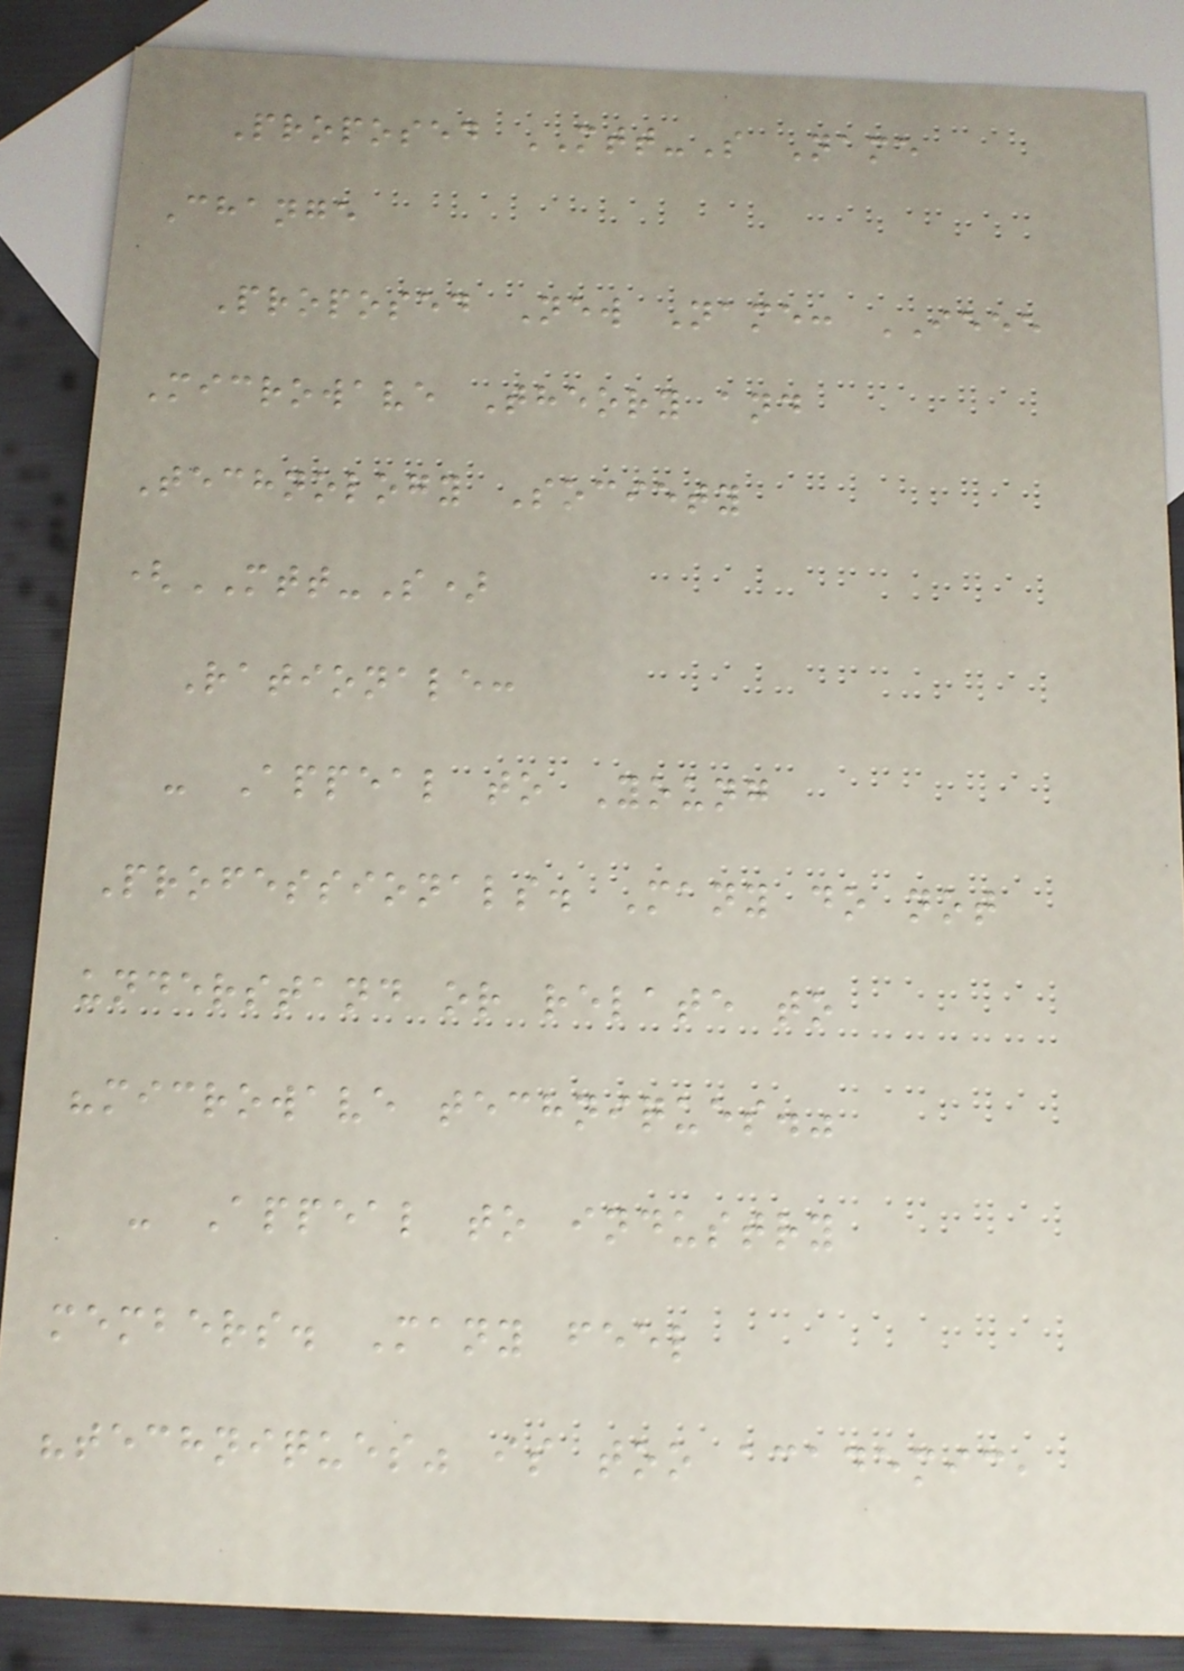Proposed MTT-S Name
Change
Proposed New Name: IEEE
Microwave Theory and
Technology Society
(MTT-S)
Rationale:
- Appeal to Young
Professionals. Many do not
understand or relate to
"microwave techniques."
- Appeal to industry
members. Many feel
"techniques" is too academic,
